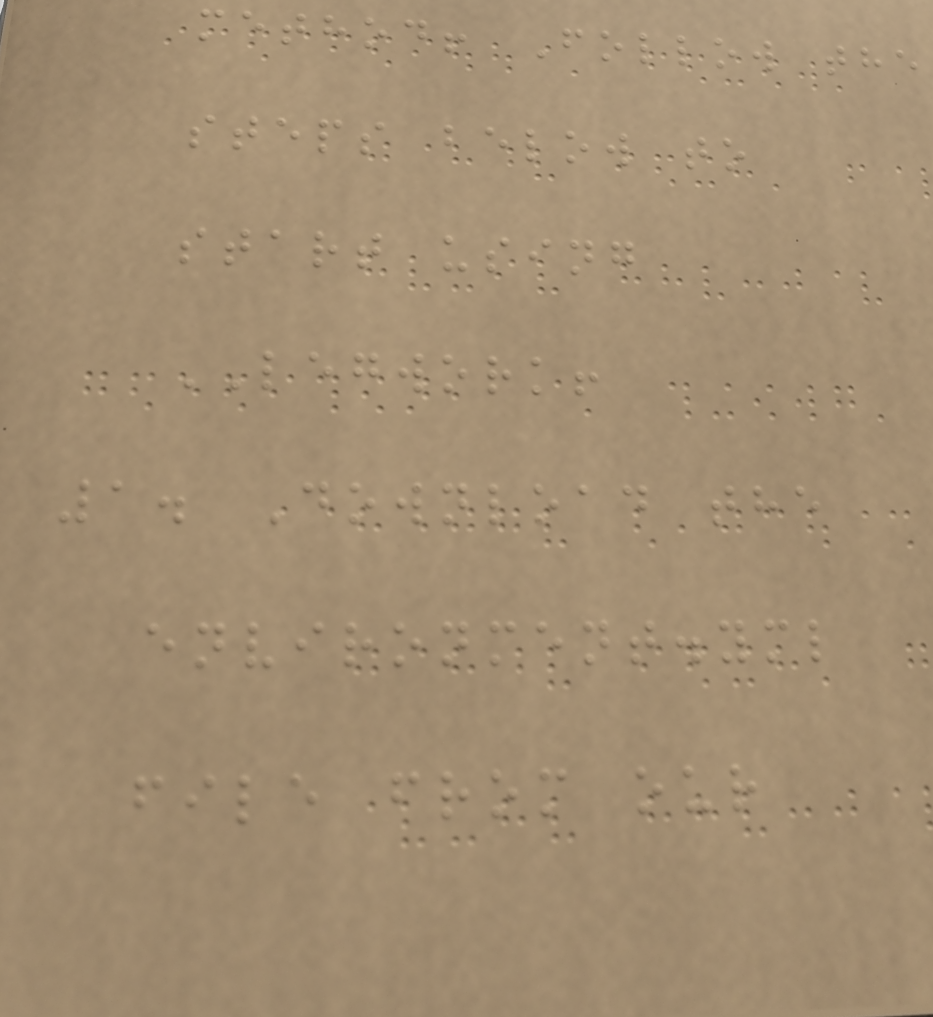method! Follow the
steps below to
start using
LEGWORK!
1. Download the
environment.yml
file from our
